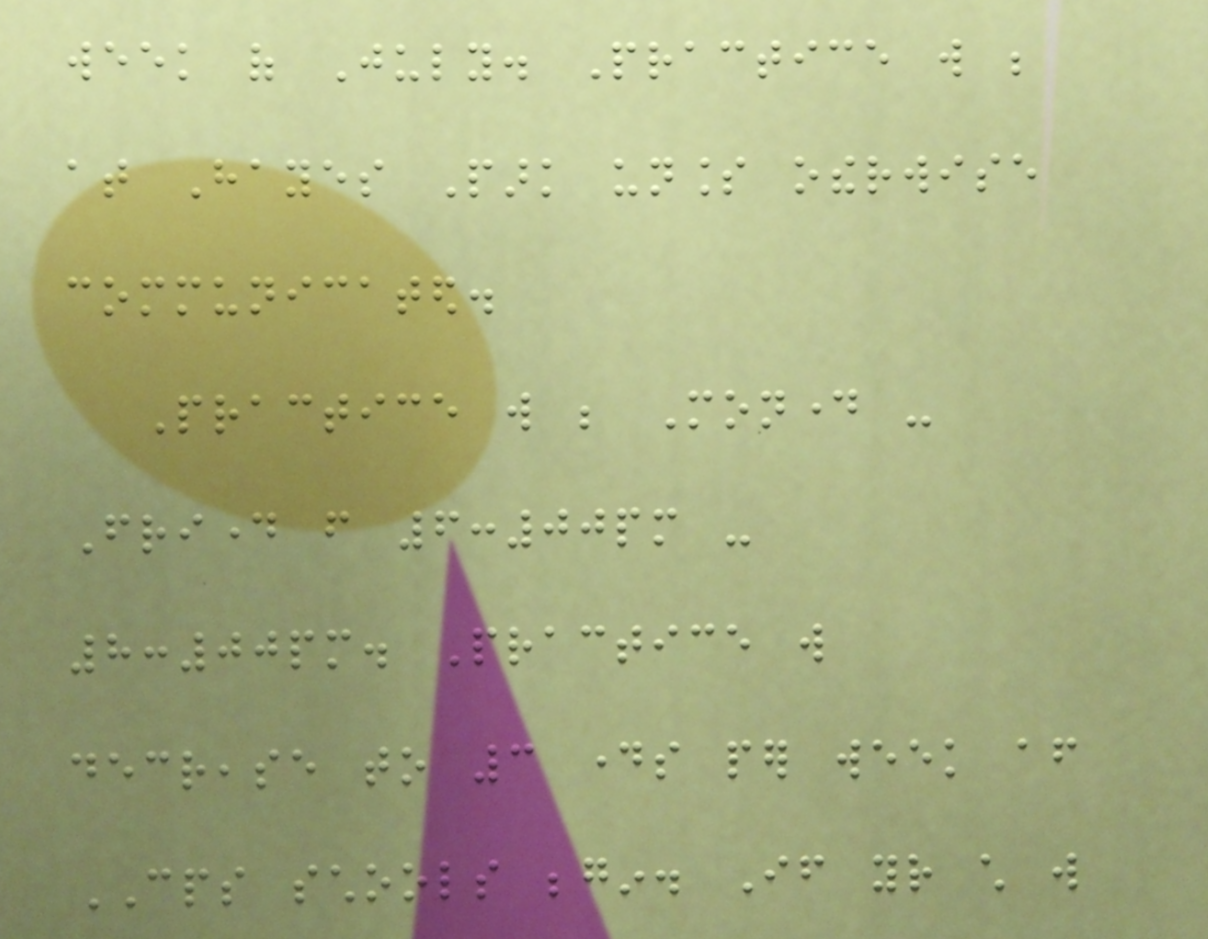week of July. Practice will be
at Hayes Park unless otherwise
communicated.
Practice will be Monday -
Friday from 6:00pm -
8:00pm. Practice will
decrease to 3 days per week after
CPS schools begin. If your child will
